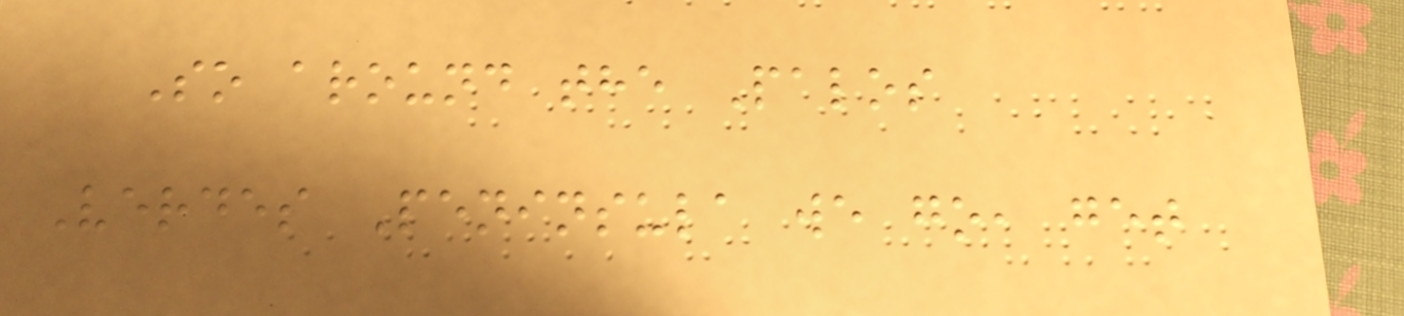So around the Palos
Verdes Peninsula we go, get
